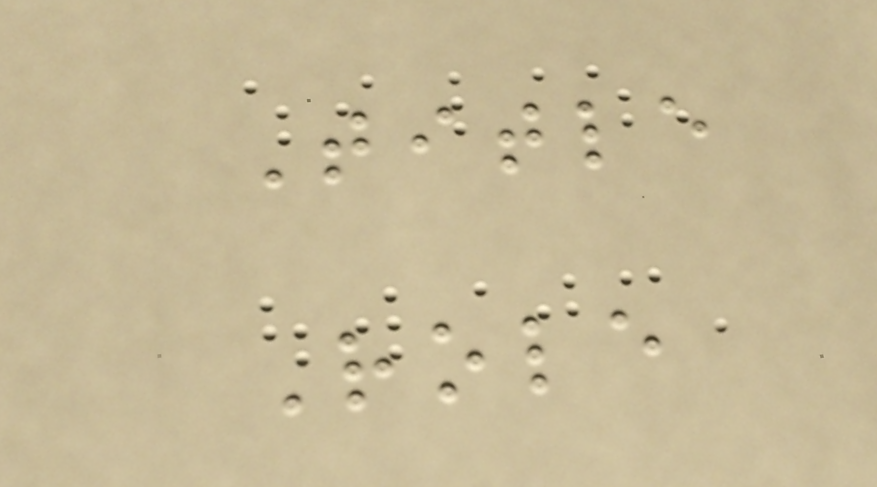Title
Role
